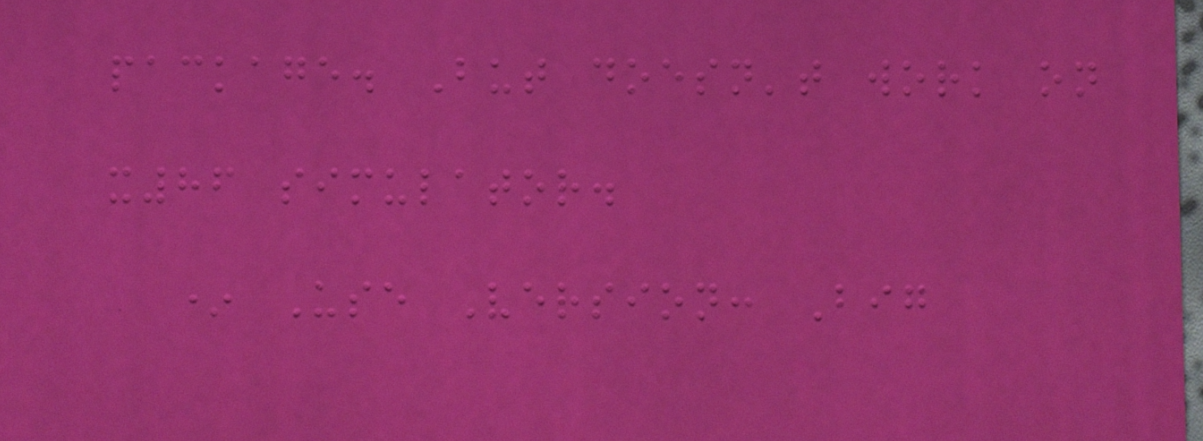package. But doesn't work on
x86 simulator.
* Use Version: Big
